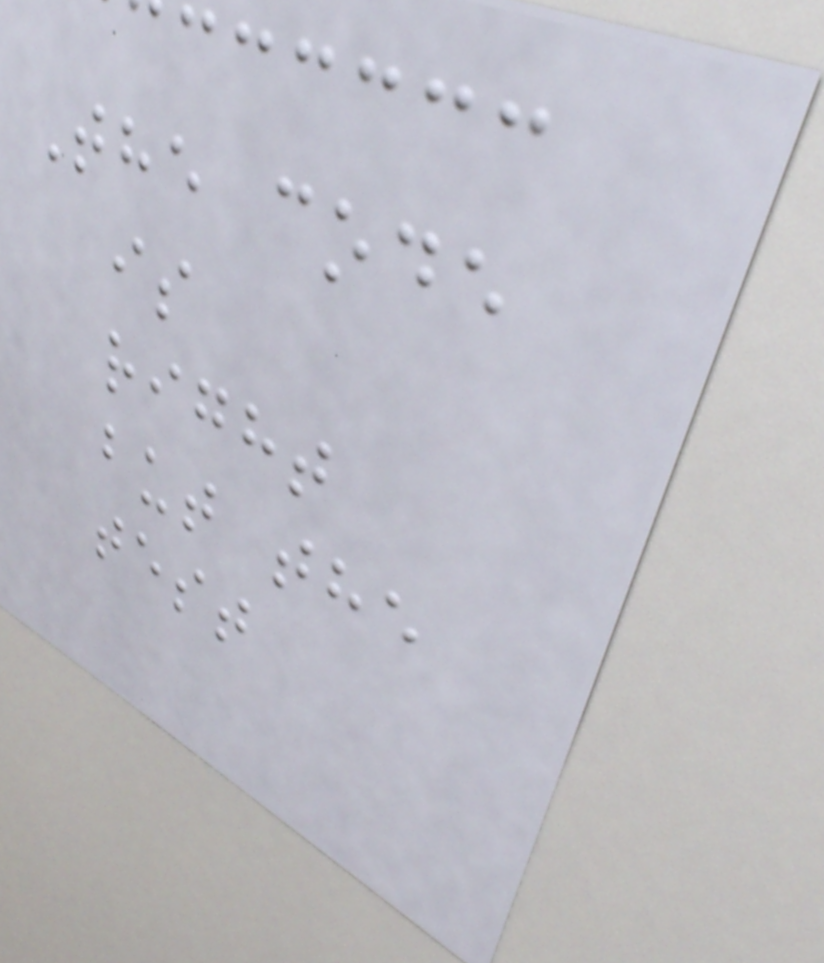The code
is
right
but the
test
